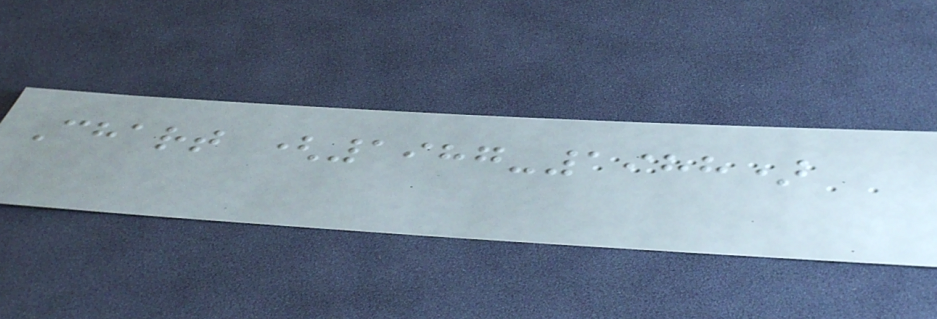Chart (1987-1988)
